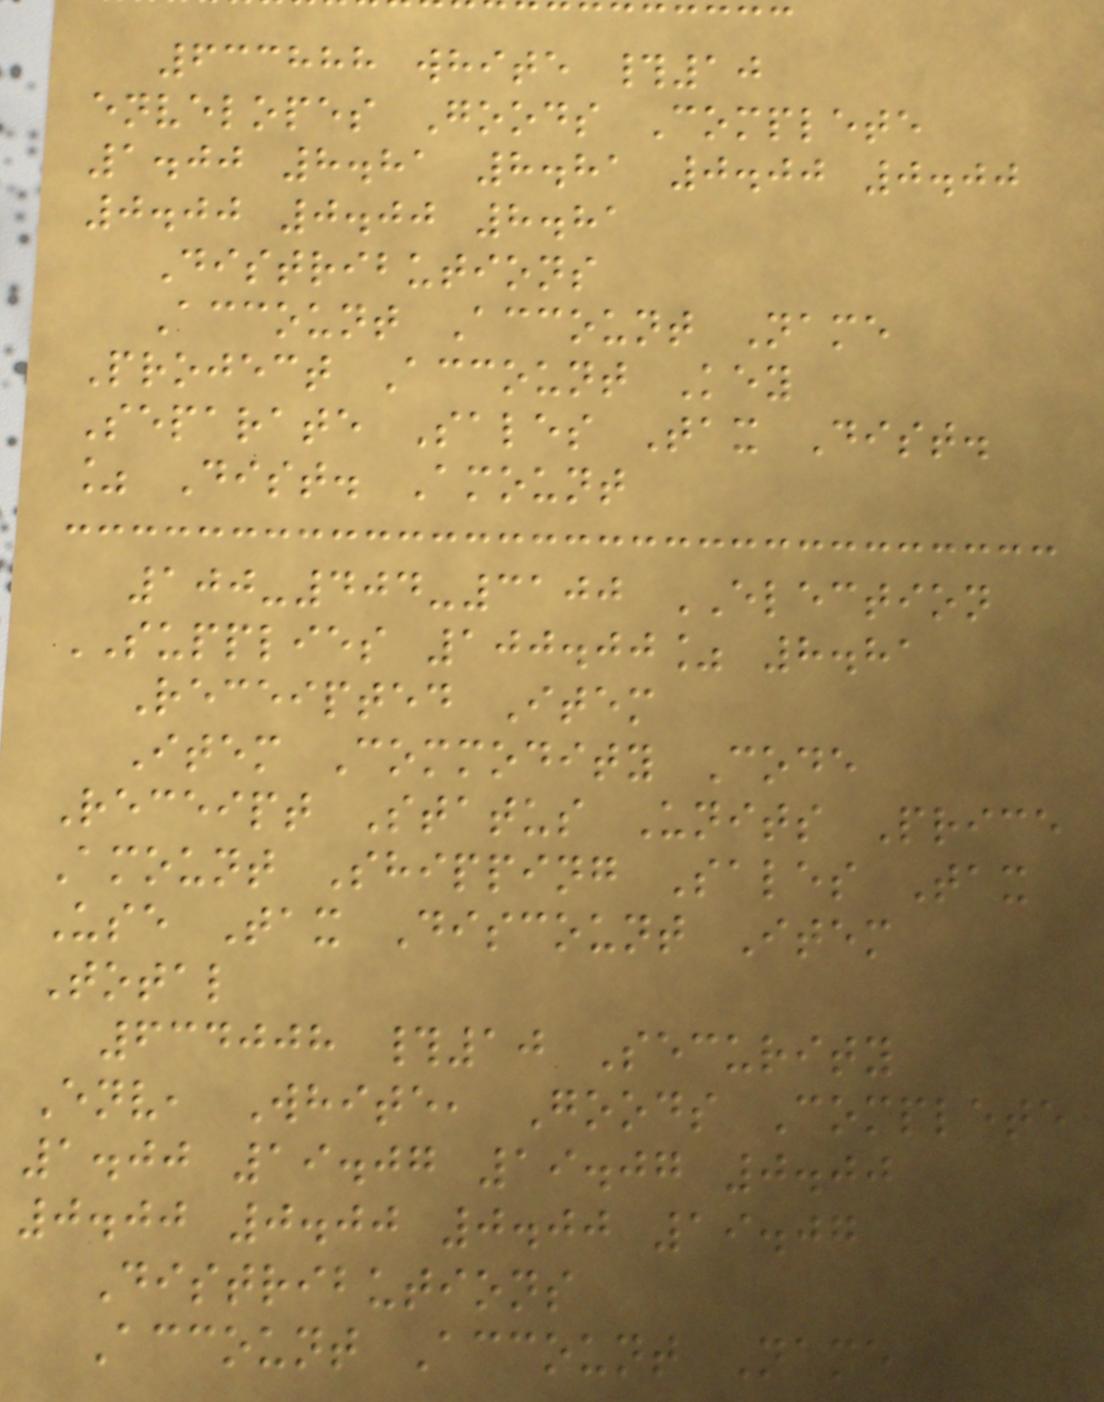633888 white #10
envelopes Goods Complete
1.00 8.81 8.81 0.00 0.00
0.00 0.00 8.81
Distributions
Account Account Name
Project Account Key
Separate Sales Tax Dist.
% Dist. Amount
100-404-3100 ELECTION
SUPPLIES 100.00% 8.81
Receipted Item
Item Commodity Code
Receipt Status Units Price
Amount Shipping Sales Tax
Use Tax Discount Item
Total
634008 #10 Security
Env, White, Goods Complete
1.00 19.07 19.07 0.00
0.00 0.00 0.00 19.07
Distributions
Account Account Name
